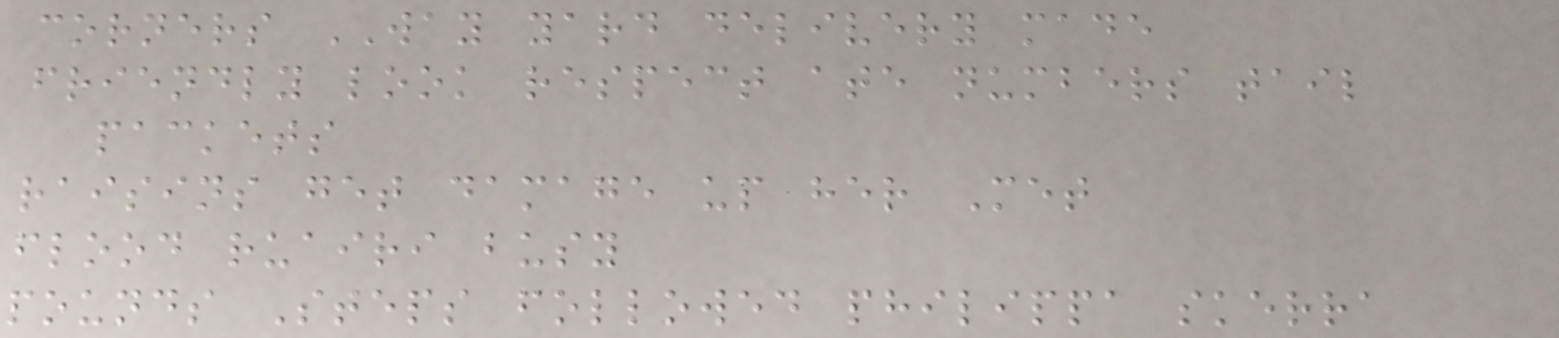corners WAY yard delivery made
friendly look respect ate numbers tail
packets
raisins get damage up her Met
flood ruairi busy
pounds Steps followed philippa skerra
